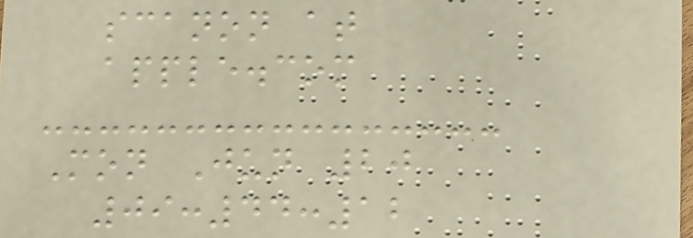scanon at
apple.com
Mon Jun 20
09:44:12
